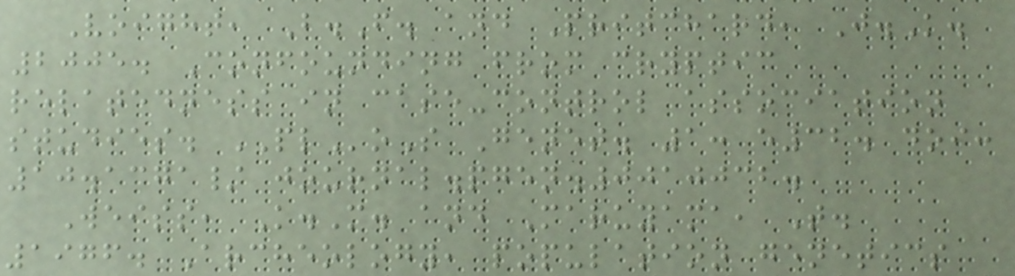Voight, B.F. and Pritchard, J.K.
2005. Confounding from cryptic
relatedness in case-control association
studies. PLoS Genet. 1: e32. doi:
10.1371/ journal.pgen.0010032.
Weiss, K.M. and Maruyama, T.
1976. Archeology, population genetics
